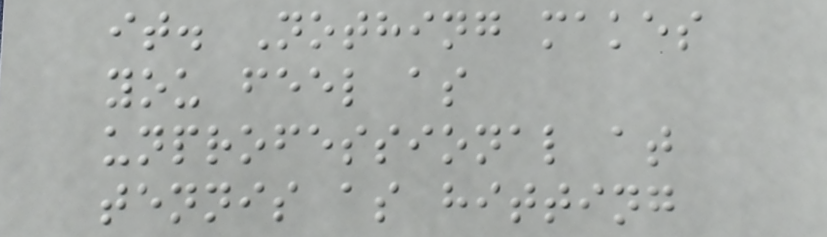it. Nothing makes
you feel as
unprofessional at
tennis as hitting
